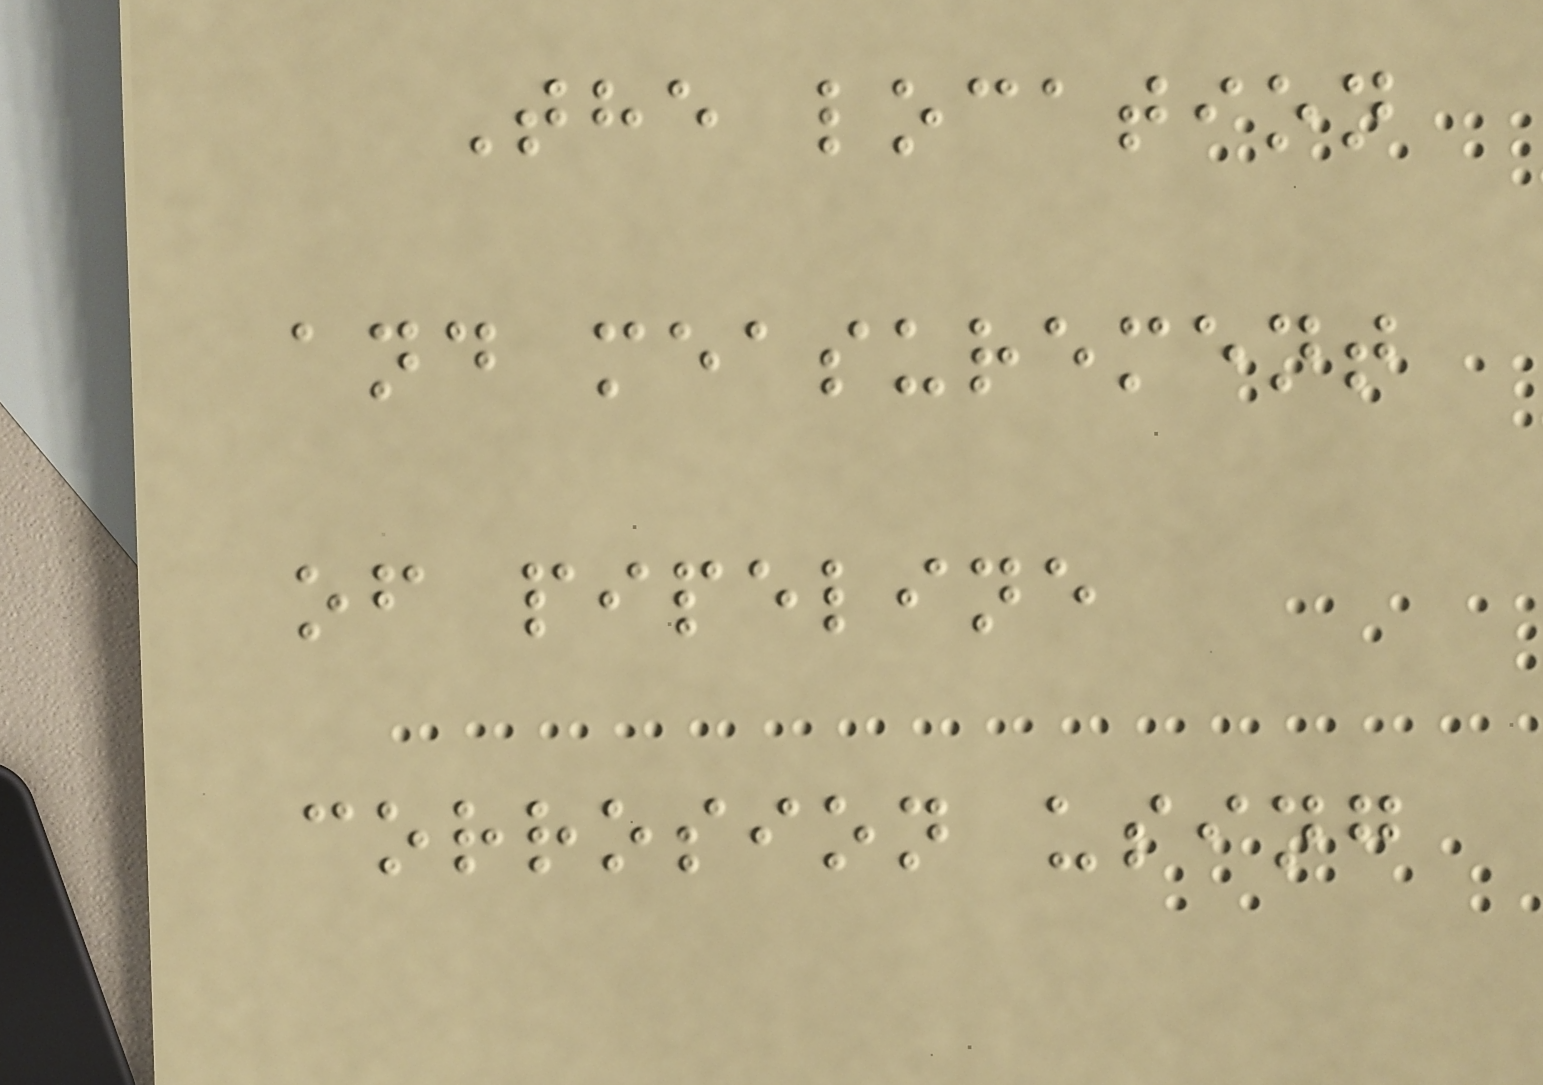The location
and measurement
of pipeline
corrosion using
